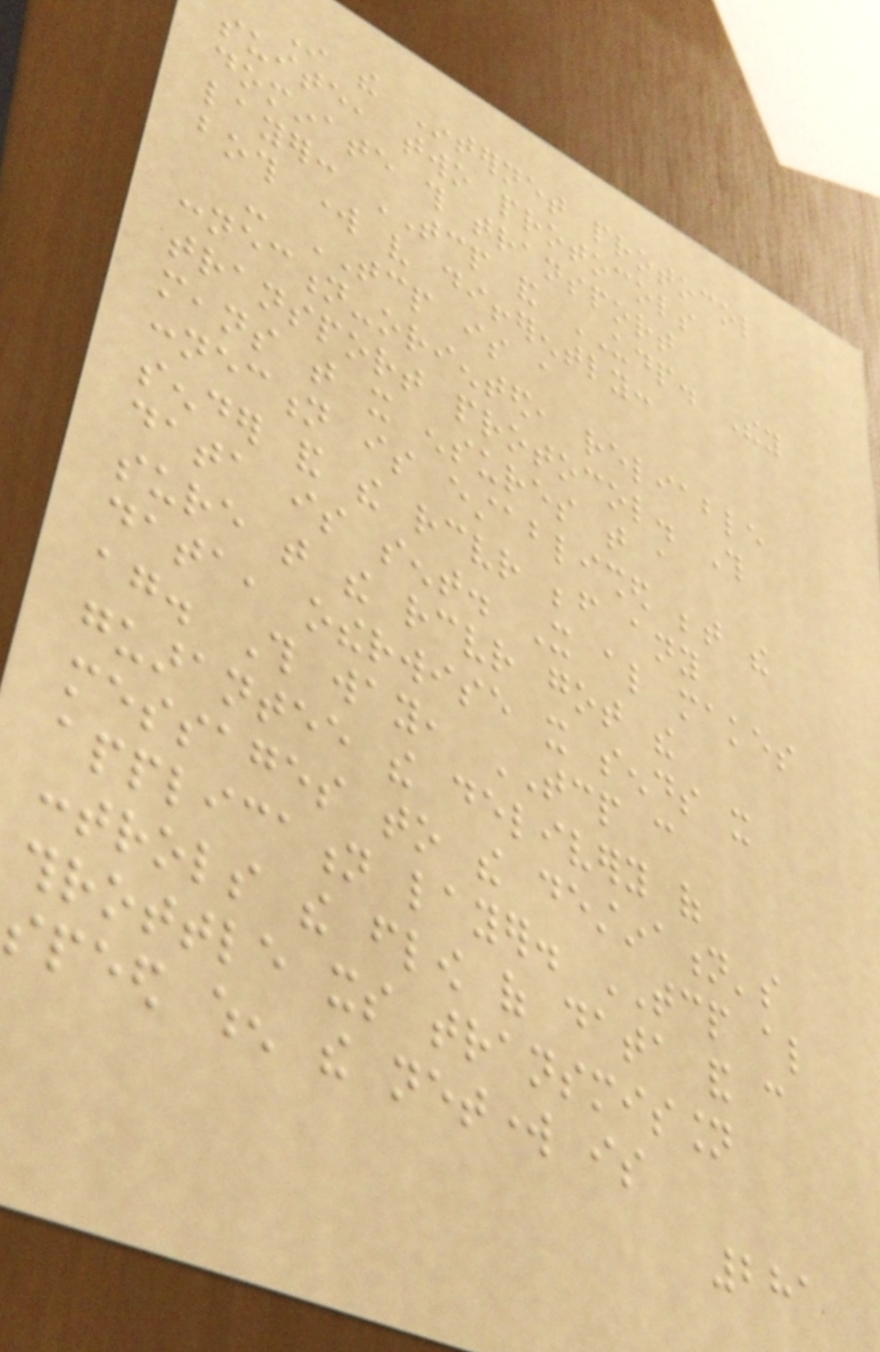In the Internet protocol
suite, two protocols
dominate this transport
layer: TCP and UDP. They
both work very differently:
- TCP is a
connection-oriented, reliable
transport protocol. This
means that it ensures that a
connection is established between the
sender and the receiver before any
data is sent. It also makes
sure that the receiver got the
data, otherwise it sends it
again. This way, TCP can
guarantee the delivery of
messages to the destination's
application layer. TCP also
controls the flow of data and can
throttle its transmission
speed when the network is
281
